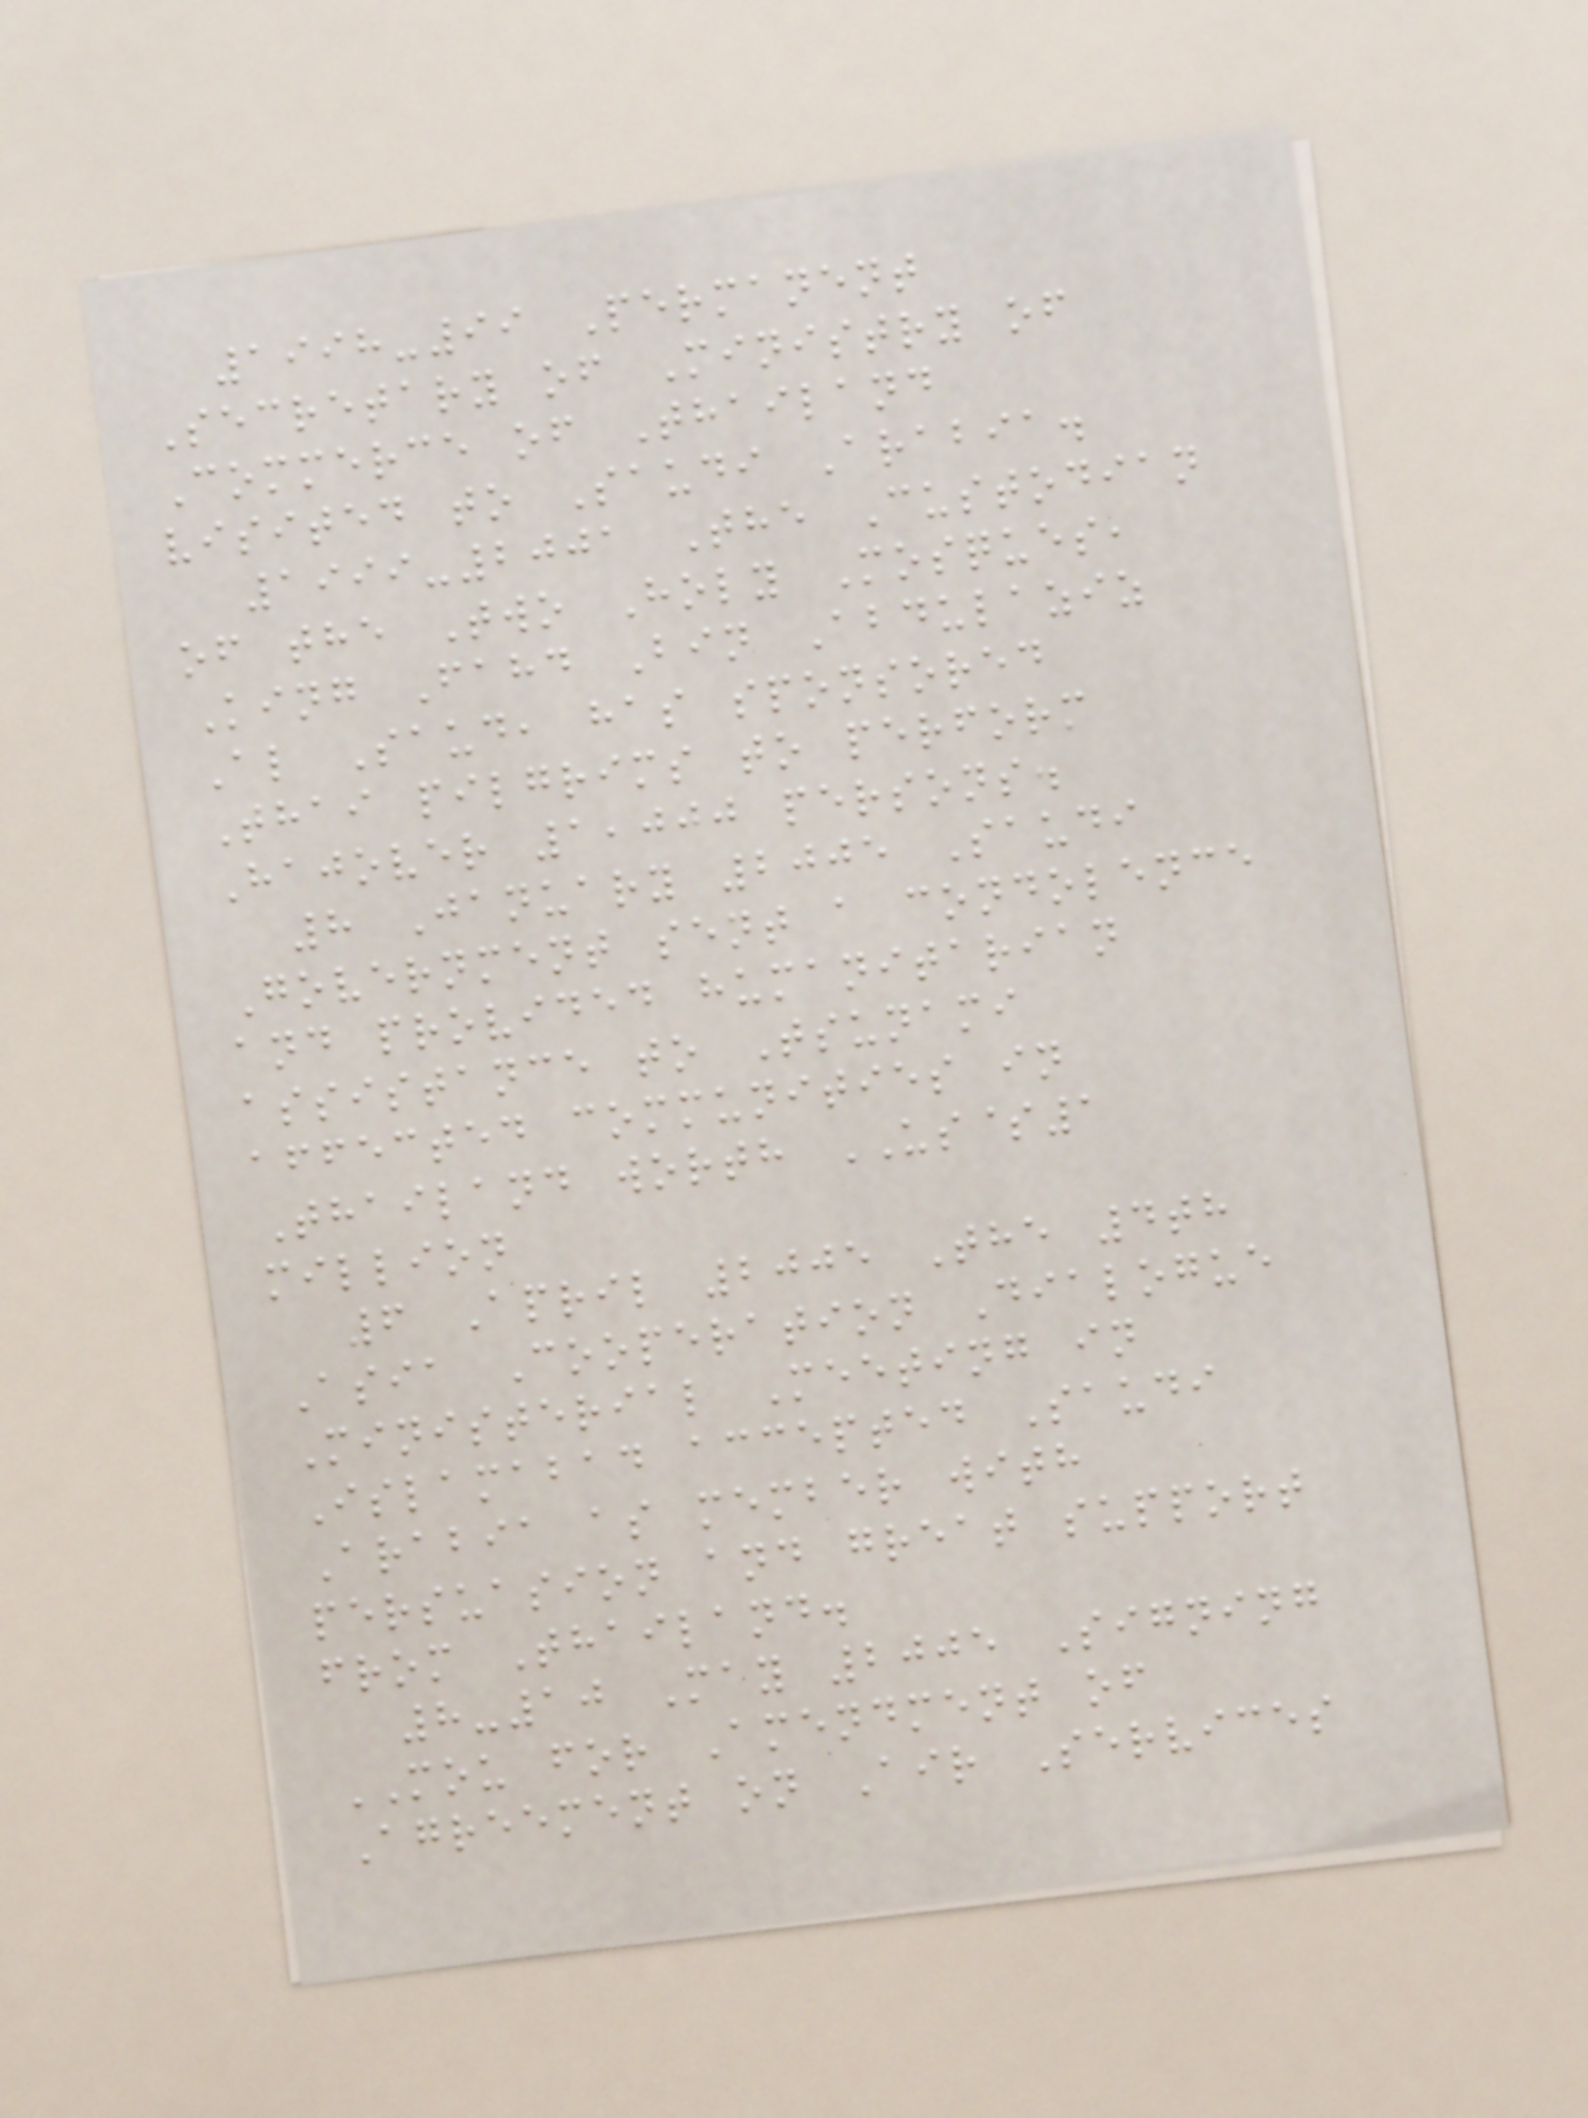1998-99 Permanent
Secretary of Ministry of
Commerce of Thailand
visited to Saudi Arabia.
1999-2001 The Custodian
of the Two Holy Mosques,
King Fahd Bin Abdulaziz
Al Saud, has sponsored
Thai pilgrims to perform
Hajover 1,000 persons.
8 January 2005 Saudi
Government sent a condolence
and provided humanitarian
assistance to Tsunami
affected communities in
Thailand worth US$1
million
6 April 2005 The 4th
Asia Cooperation Dialogue
Ministerial Meeting in
Islamabad accepted Saudi
Arabia as member with
persuasion and great support
from Thailand.
8-10 May 2005 Signing
MOU for Amendment of
Agreement on Air Services
